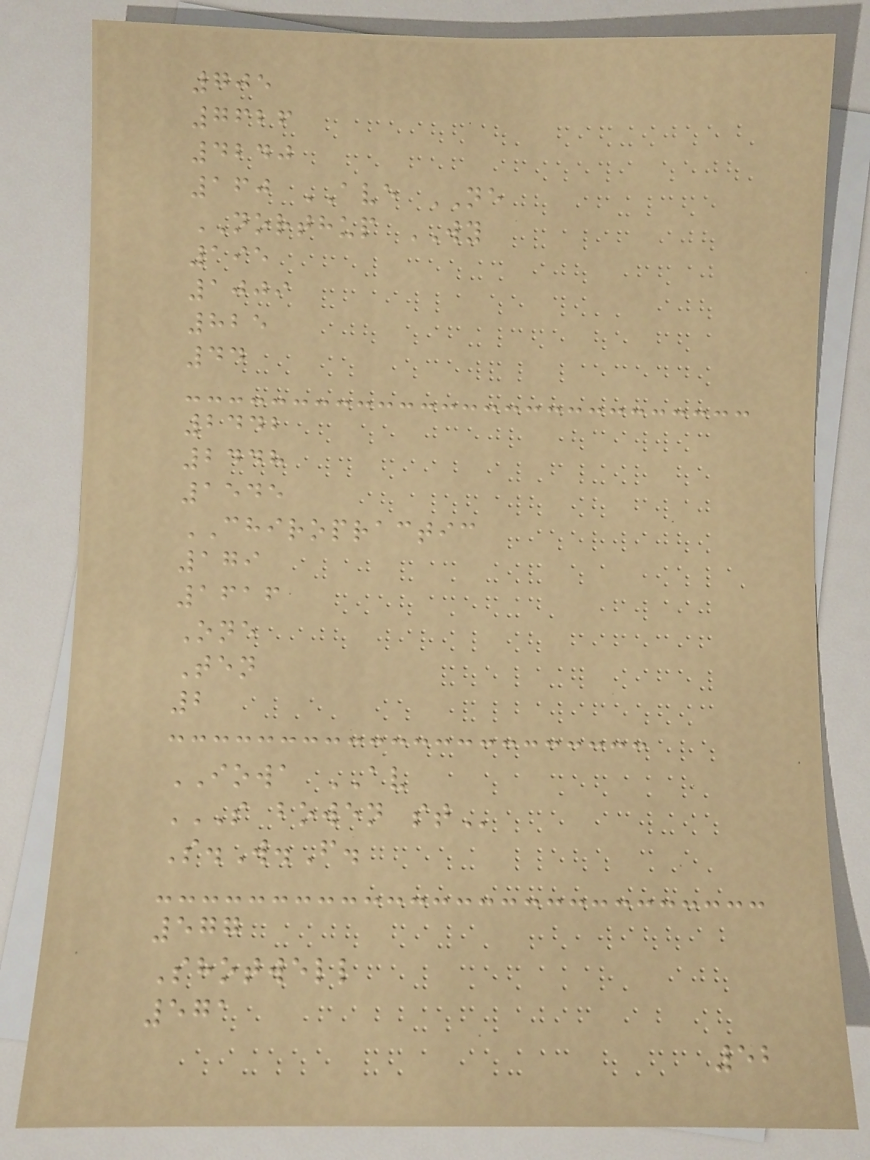705
7626
4240
160 AVE NE
NORTHUP WY
195
1009
825
44
2442
2448
1545
CHIROPRACTIC
179
1616
One
Ten
2
IOWA AV
S BOWEN ST
S.W.F.
577
Shotwell
571
52
